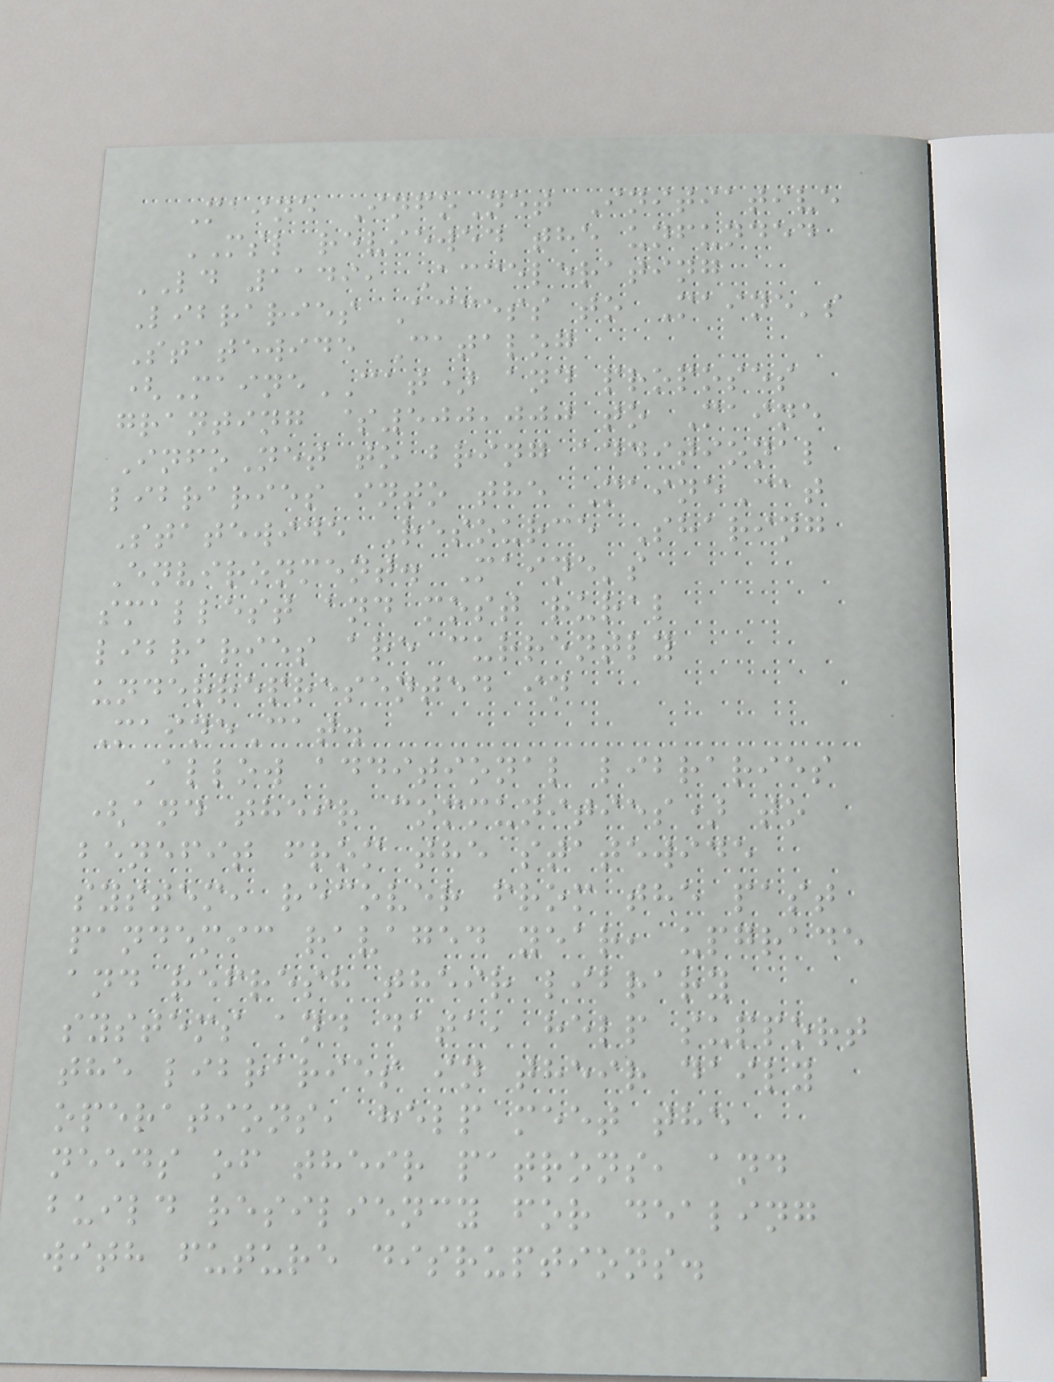Maine InfoNet Initiative
MSL reviewed the unfunded
LD 1149, Accelerating
Libraries Access to Maine's
Statewide Catalog
(MaineCAT) and proposes
granting $500,000 to Maine
InfoNet to bring additional
libraries into the MaineCat
Statewide Resource Sharing
Environment. Maine's
smallest and most rural
libraries are currently
underrepresented in
MaineCat.
Allow additional libraries
(and their communities) to
benefit from the statewide
system, recover from the past
pandemic ravaged year, upgrade
and refresh their library
systems and data, help support
the libraries in their daily
operations, help meet the
needs of their patrons, and
build resiliency for dealing
with future disruptions.
